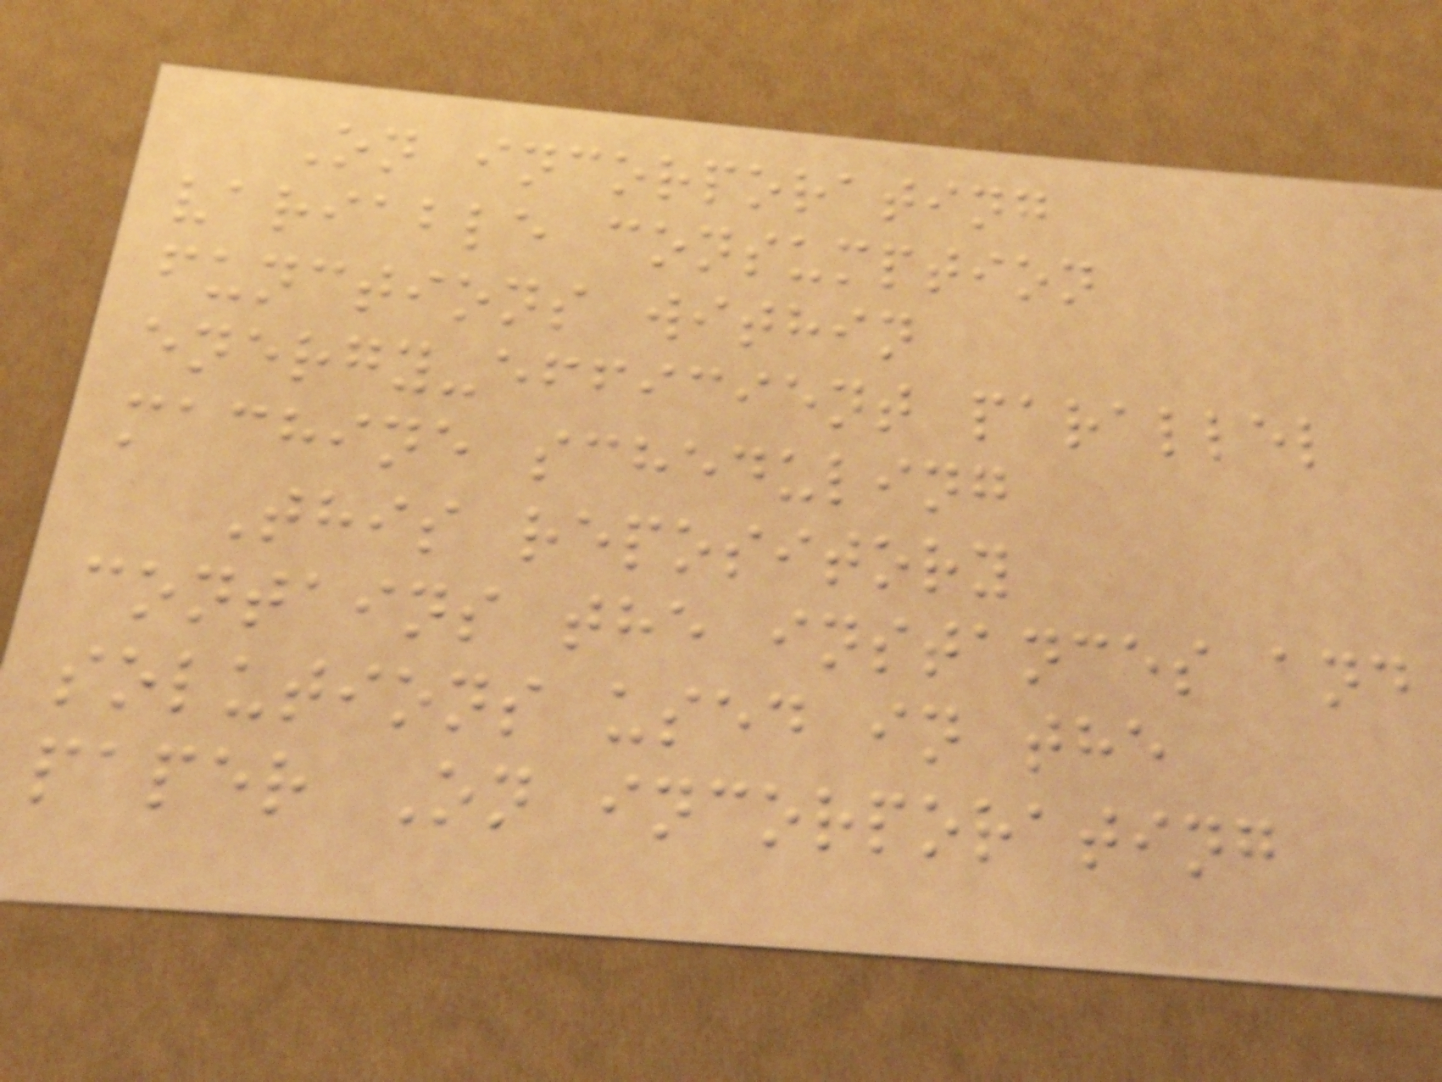On incorporating
variable consumption
functions within
energy-efficient parallel
machine scheduling
This repository
contains the instances and
solutions used in the
paper On incorporating
